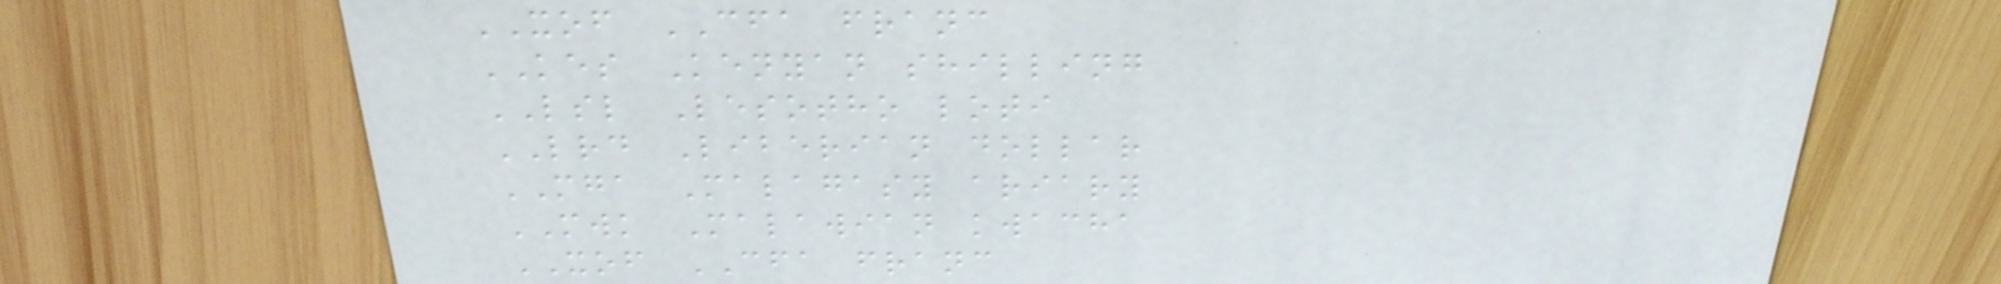XOF CFA franc
KES Kenyan shilling
LSL Lesotho loti
LRD Liberian dollar
MGA Malagasy ariary
MWK Malawian kwacha
XOF CFA franc
